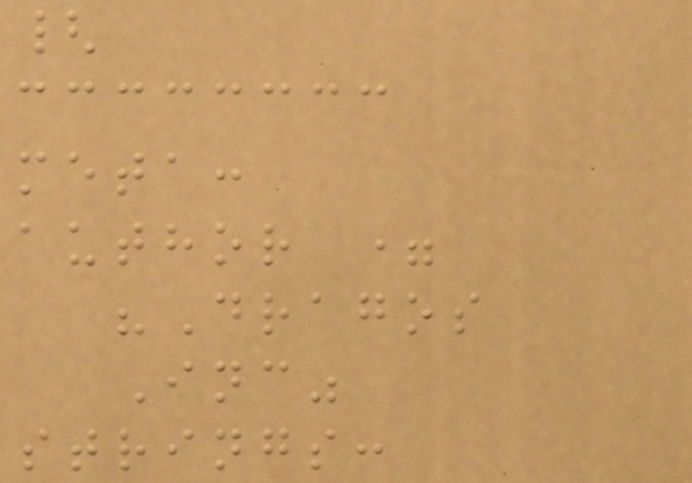{
meta:
author =
"Dragos
Inc"
strings:
